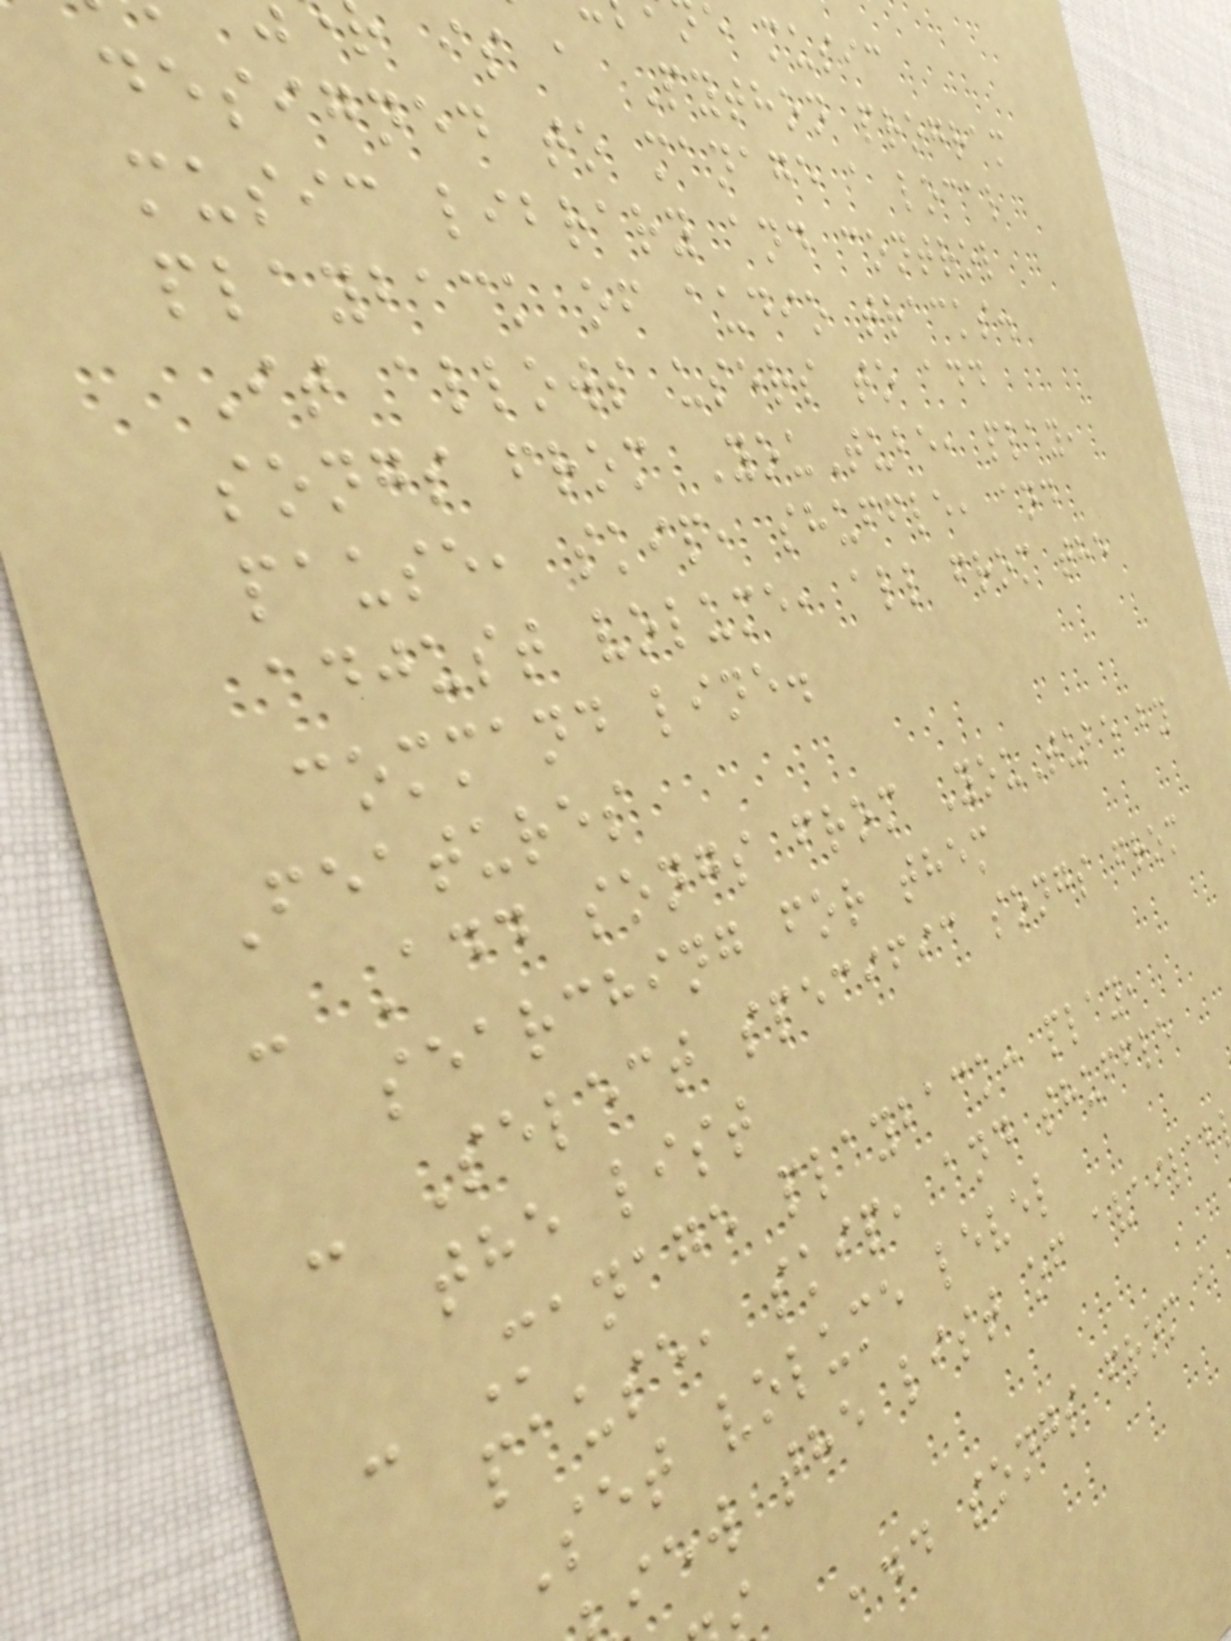e music
is a Python program
designed to manage a local
music library and control
playback of audio tracks.
It allows users to add
songs from YouTube, play,
pause, skip, shuffle, and
adjust volume, all from the
command line.
Features
- Add songs from YouTube by
searching for them
- Select specific songs from
the list
- Manage playback: play,
pause, skip, and shuffle
Set volume level
iew the list of availab
add songs from a
